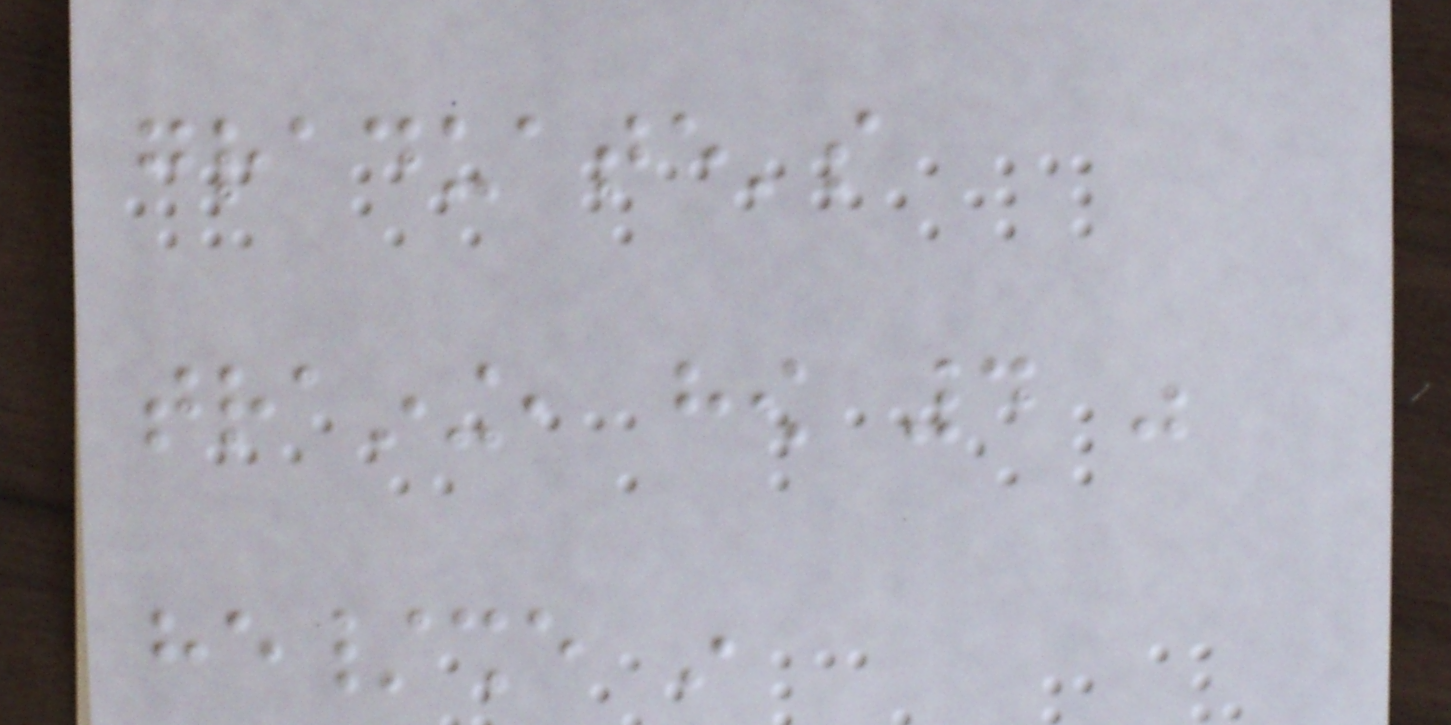graduate's
training, how 4 was
he/she in
